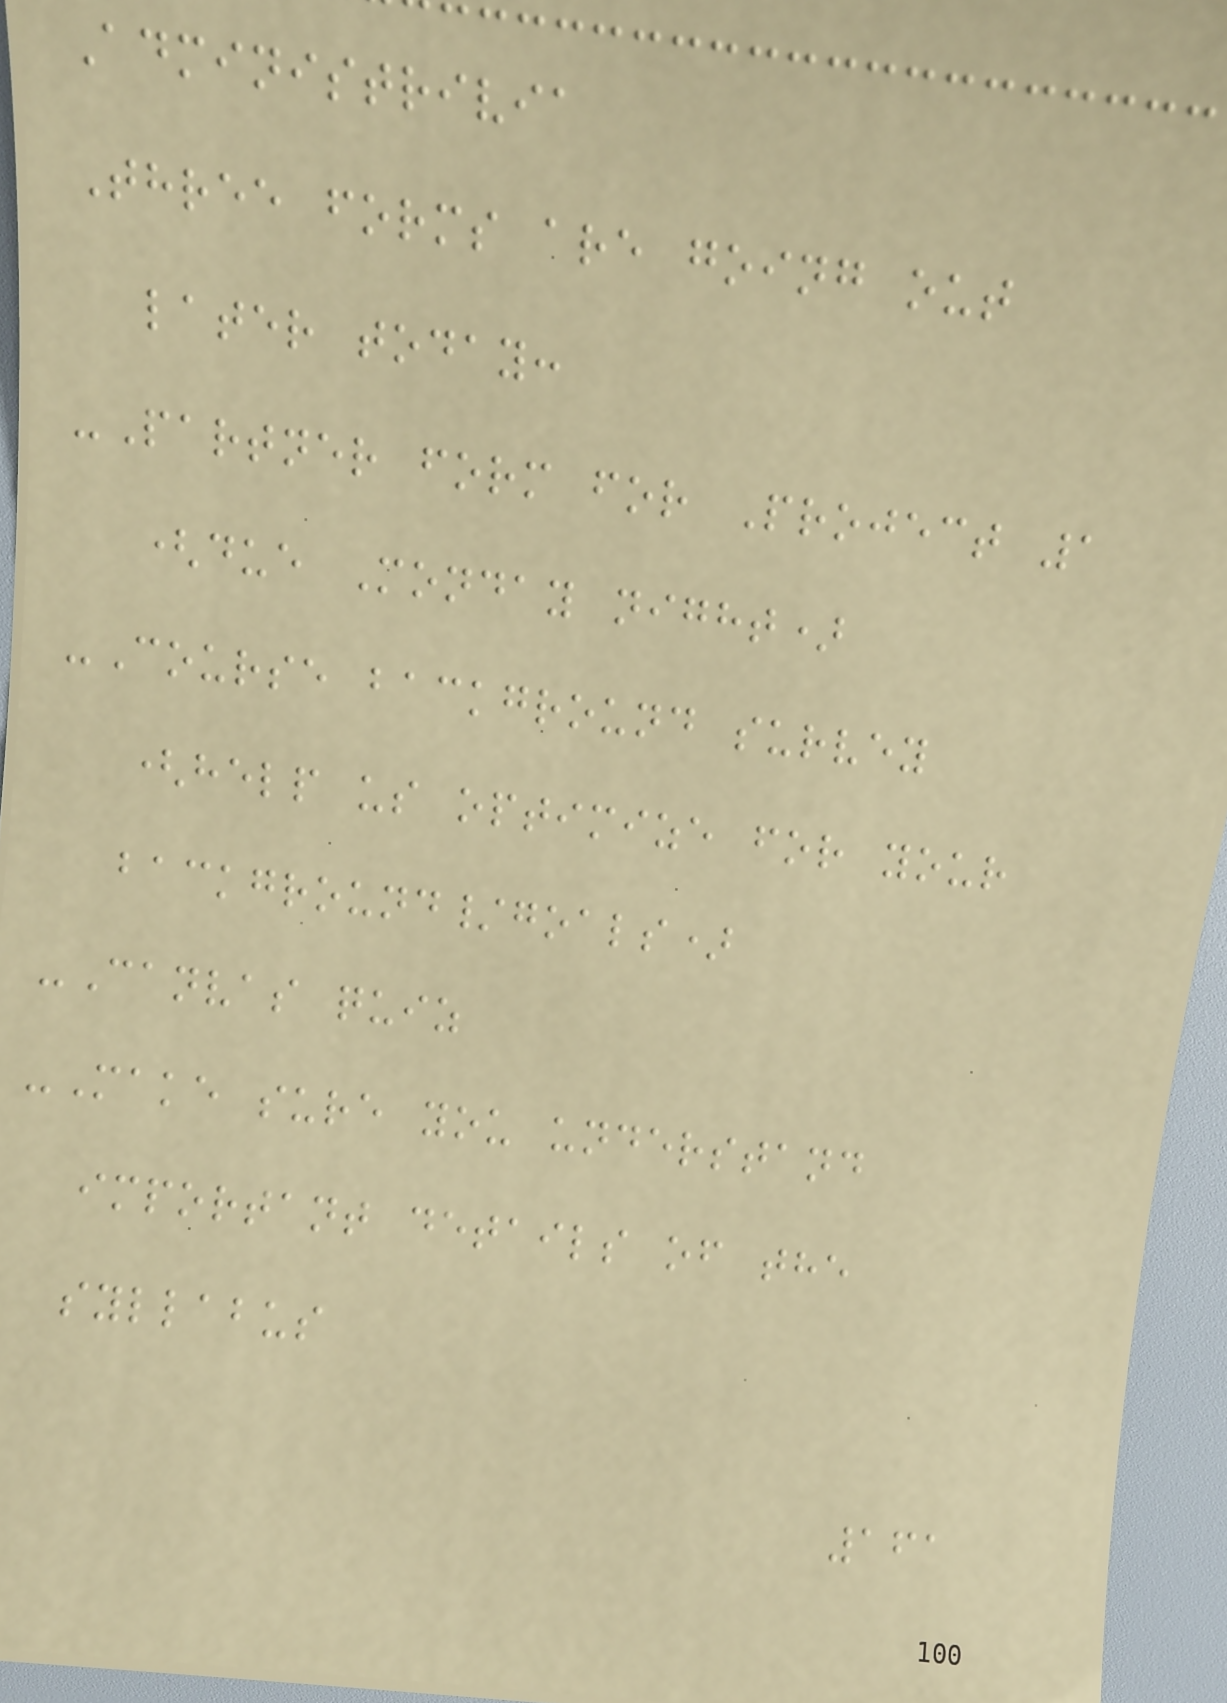Administrivia
Three forms are going out
later today:
-Partner form for Project 1
(due Monday night)
-Course background survey
(help us optimize for your
background/goals)
-Canvas quiz
-Make sure you understand
important details of the
syllabus
161
